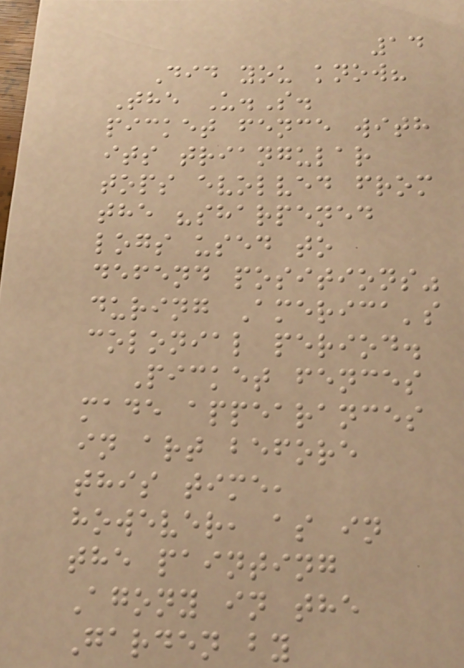14
Did you know?
The U.S.
picket fence with
its triangular
tops evolved from
the "sharpened
logs used to
defend positions"
during America's
colonial period.
Picket fences
made appearances
in art before
this time,
however, as in
the painting
Agony in the
Garden by
